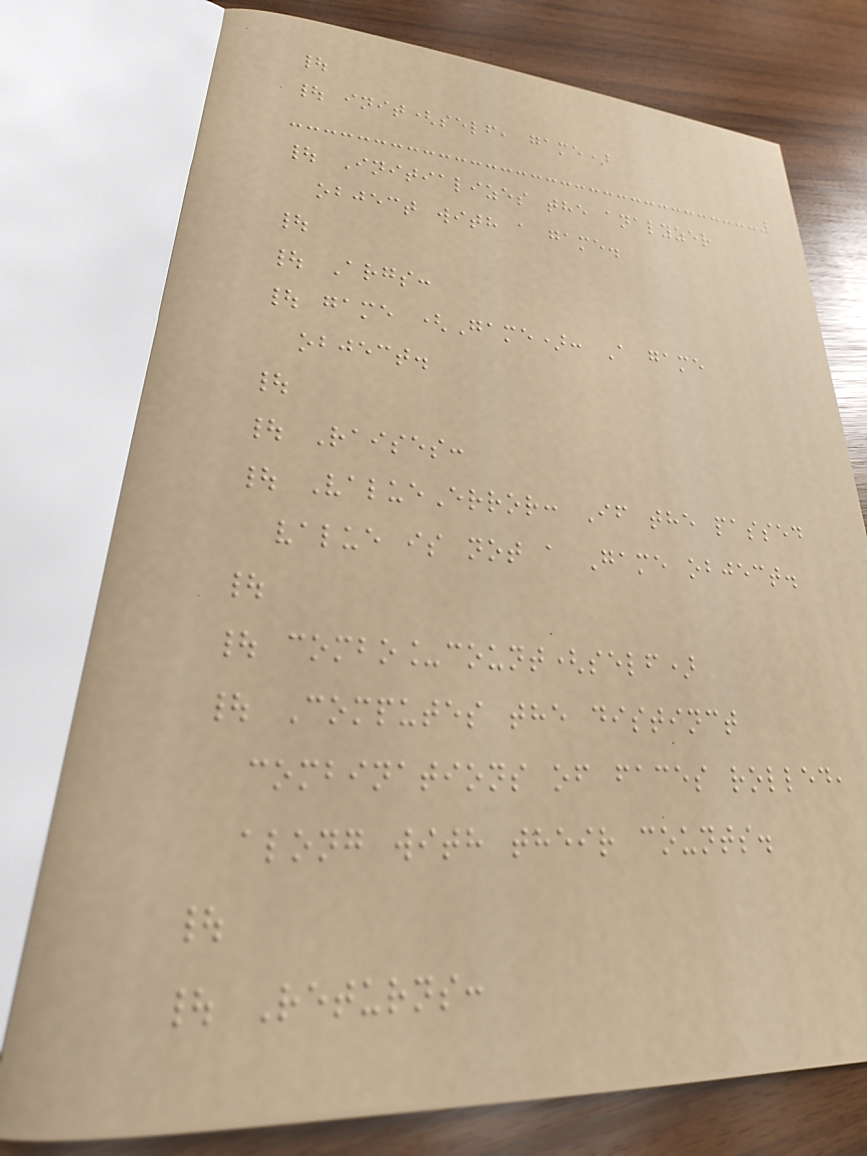|
| init(self, game)
| Initializes the analyzer
object with a game.
|
| Args:
| game (Game): A game
object.
|
| Raises:
| ValueError: If the passed
value is not a Game object.
|
| combo_count(self)
| Computes the distinct
combinations of faces rolled,
along with their counts.
|
| Returns:
